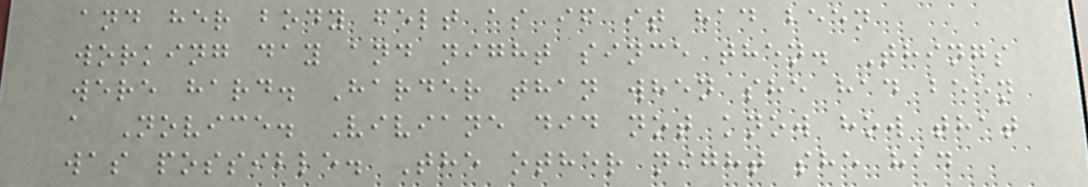and her body felt as if it had been
working day and night since then. Things
were hard. Harder than when she had been
a Novice. Viviane did not know how that
was possible. The other night she had
